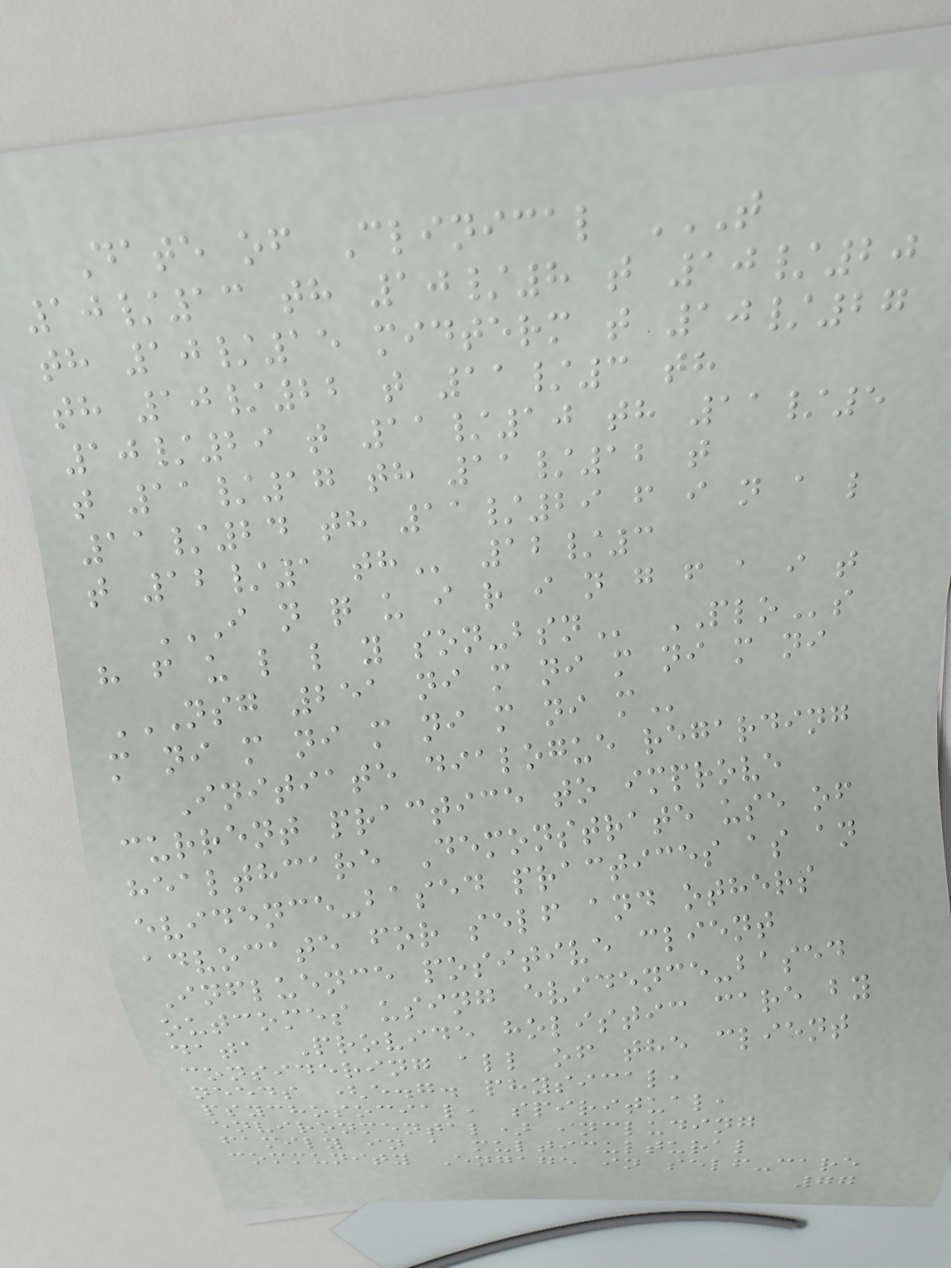Date of Clinical T
10/13 TH 10/8 T 10/20
TH 10/15 MIDTERM T 10/27
TH 10/22 T 11/3 TH
10/29 T 11/10 TH 11/5
T 11/17 TH 11/12 T
11/24 TH 11/29 F I N A L
T 12/1 TH 12/3
I N Q U I R I N G F A I T
H F U L L Y SON-BSN PLOs
NSG 251 NI M NI M NI M NI
M NI M NI M NI M NI M
Initiate dialogue regarding
current practice to improve
healthcare Demonstrate use of
evidence-based practices as an
advocate for self and others
Influence positive client
outcomes using evidence-based
data Provide holistic care by
considering all of the client
needs (e.g. physical,
psychosocial, spiritual,
environmental) including
family in a multicultural
community Engage in self-care
77
